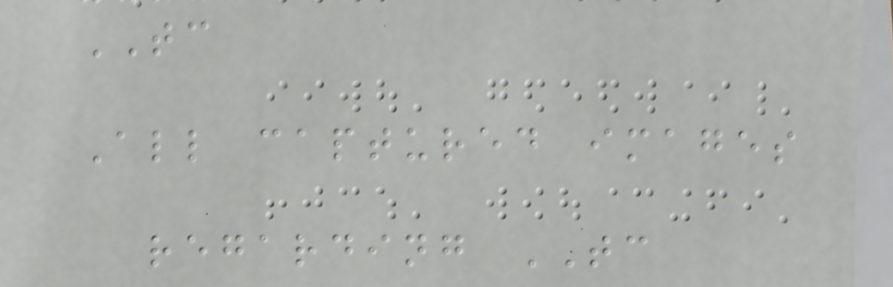TC
All captured images
regarding TC
